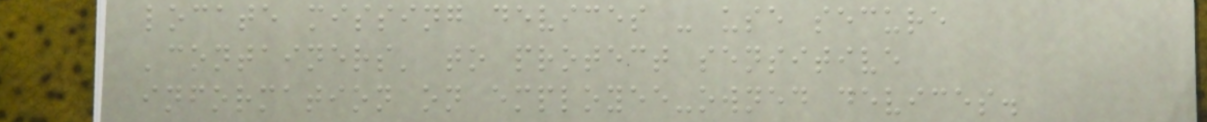locate missing devices - use secure
'containers' to protect sensitive
information on employee-owned devices.
